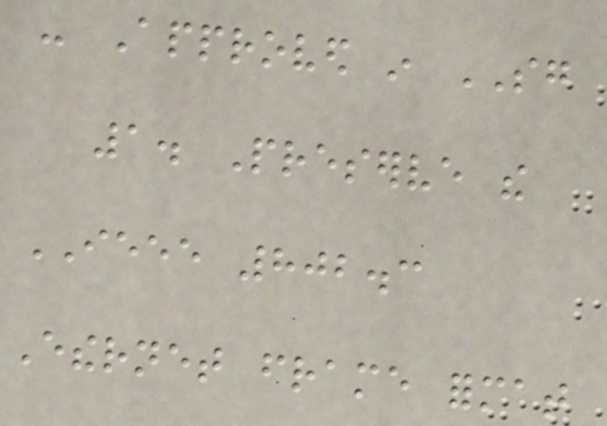- Approved in SG
1. Preserve the
IEEE 802.3
Ethernet frame format
